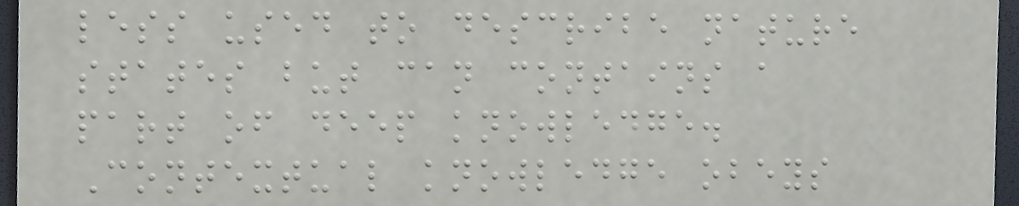less used to describe nature
states but can contains a
part of deep knowledge.
Contextual knowledge obeys
